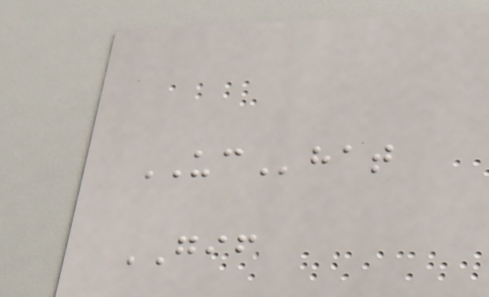UChat
GIF
